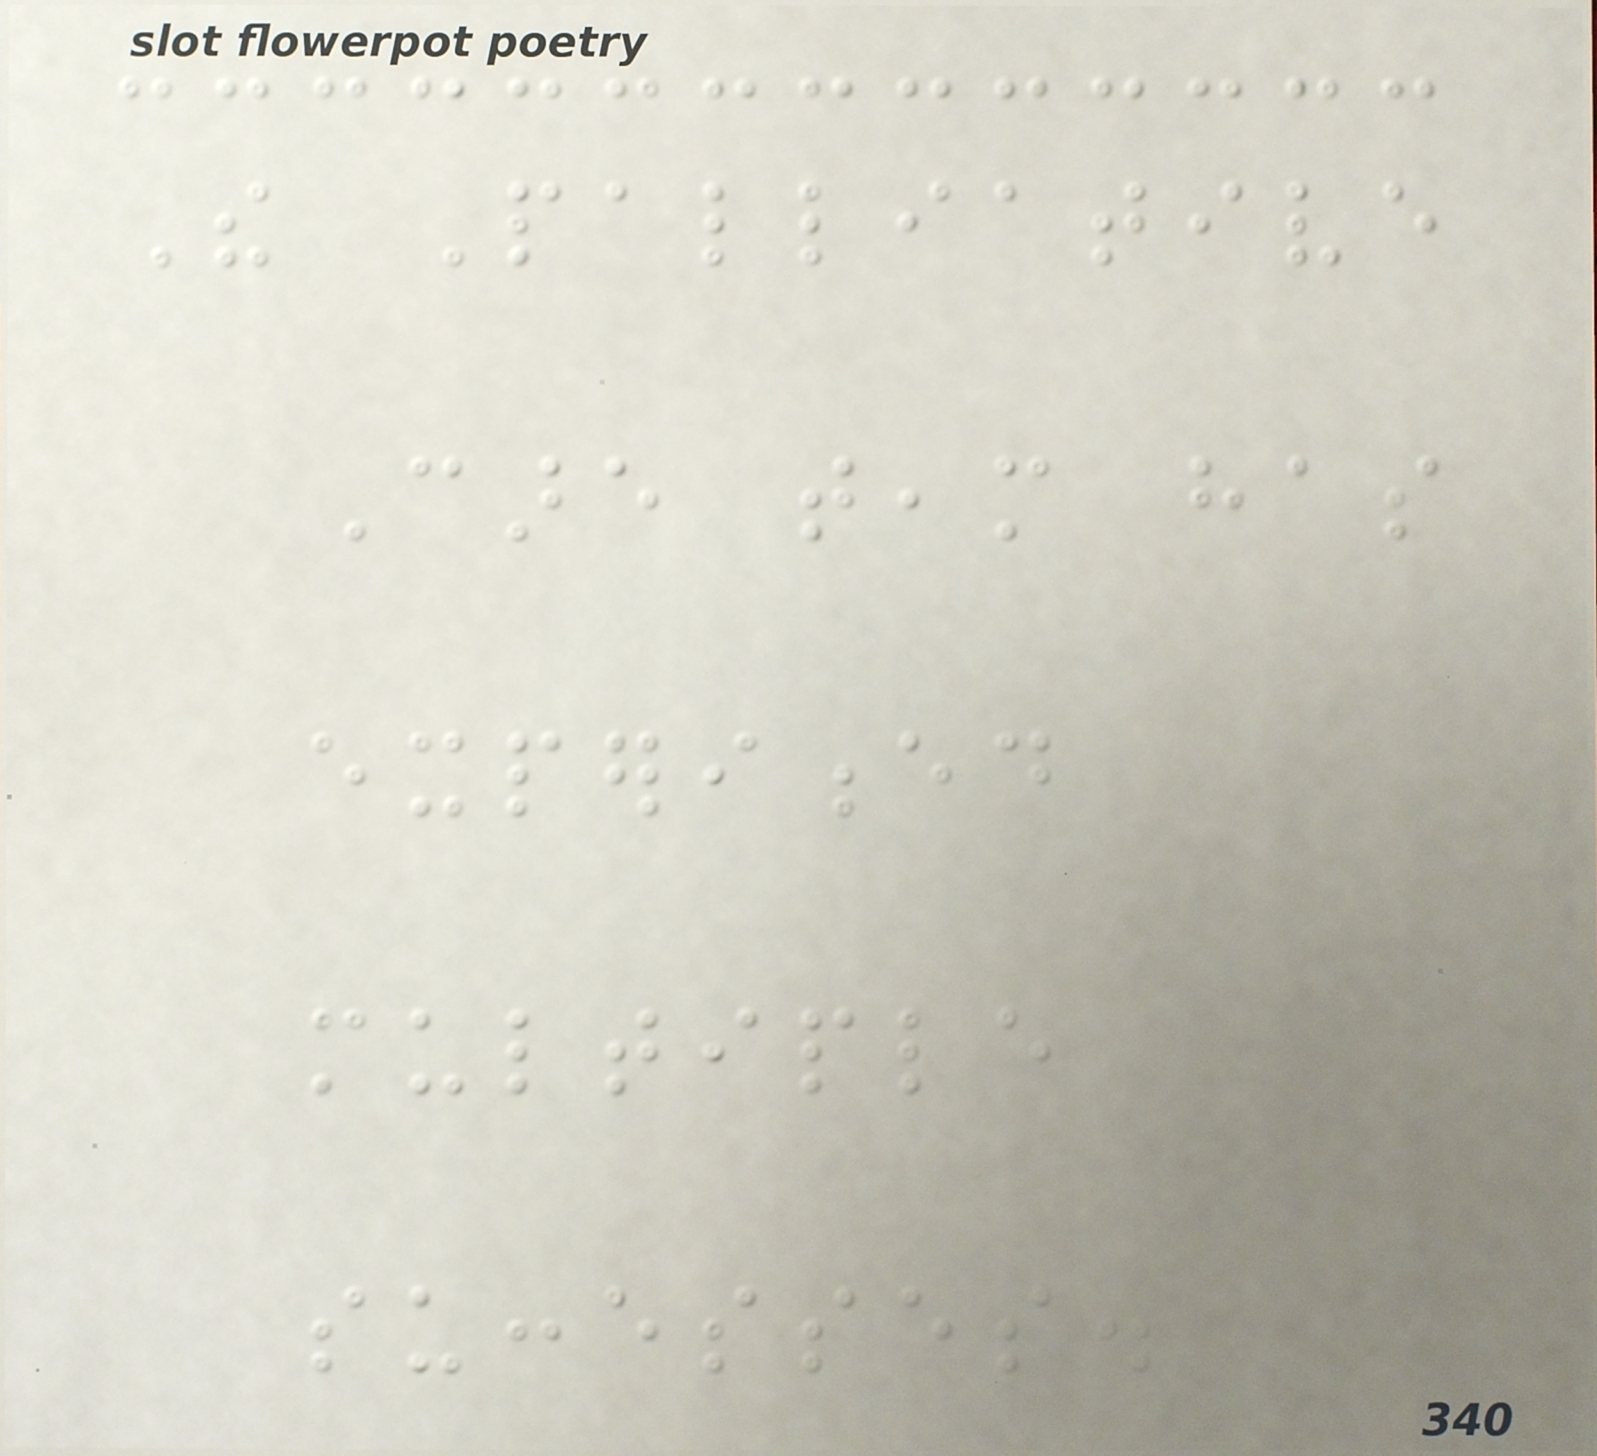The Palliative
Care team has
experienced
multiple
successes.
